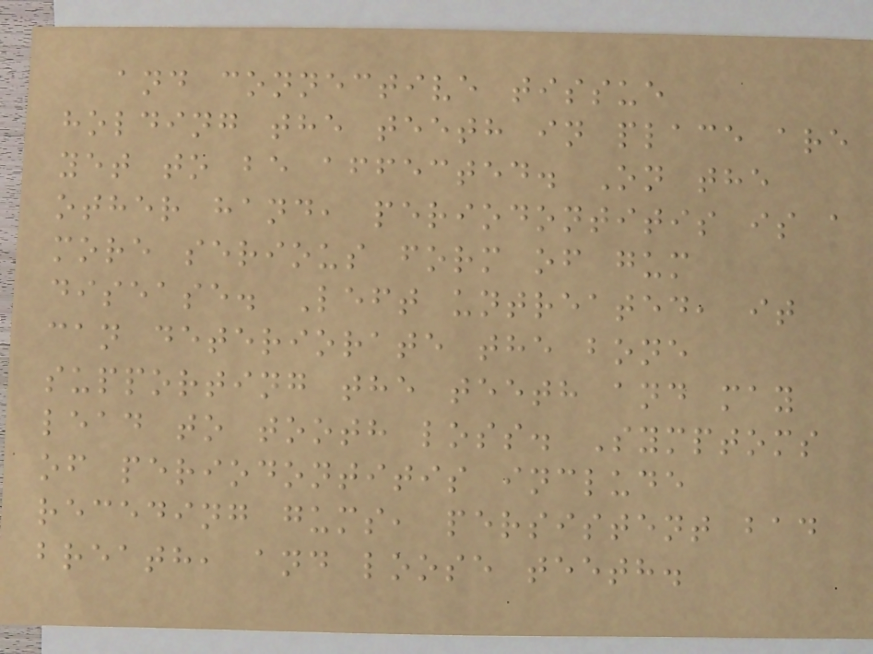and connective tissue
holding the teeth in place are
yet to be affected. On the
other hand, periodontitis is a
more serious form of gum
disease. Left untreated, it
can deteriorate the bone
supporting the teeth and may
lead to tooth loss. Symptoms
of periodontitis include
receding gums, persistent bad
breath, and loose teeth.
